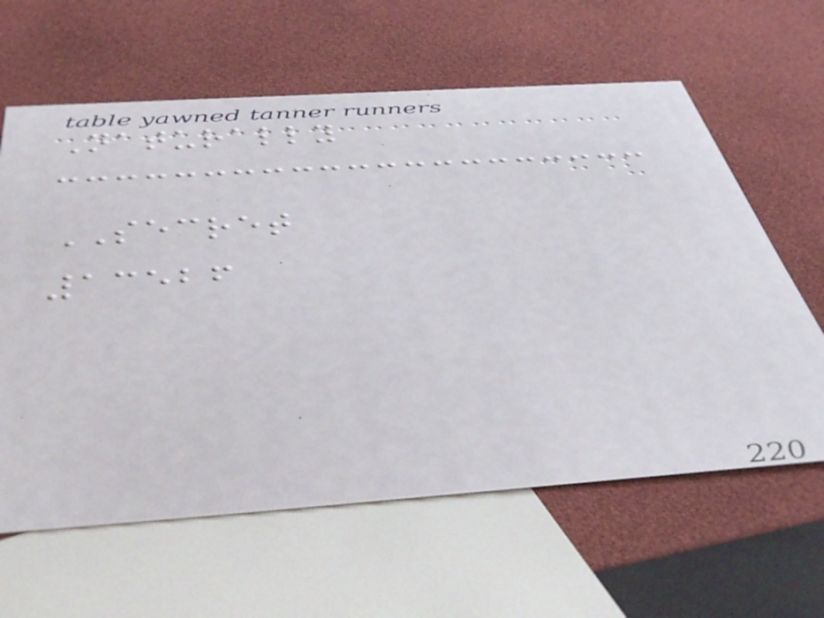Naturally
SECRET
13526
